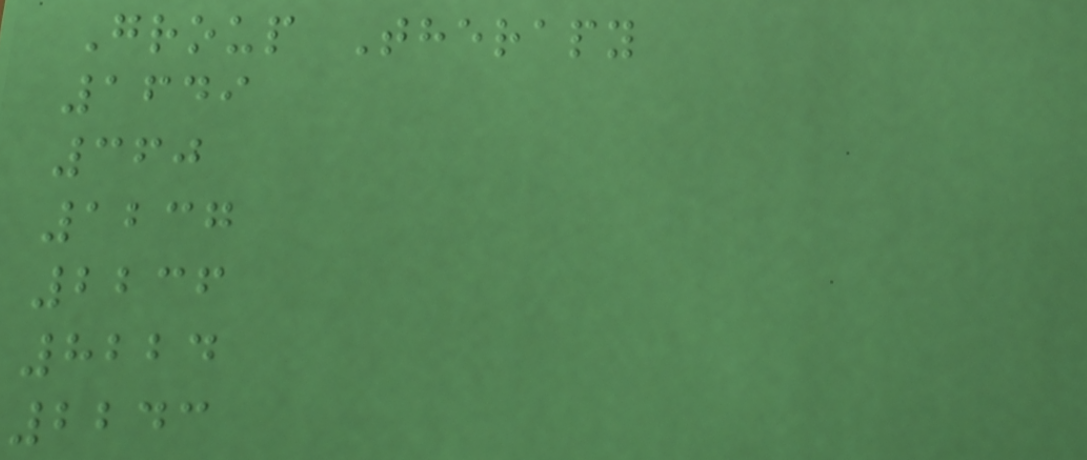Group Therapy
1649
360
1237
2236
8224
2243
